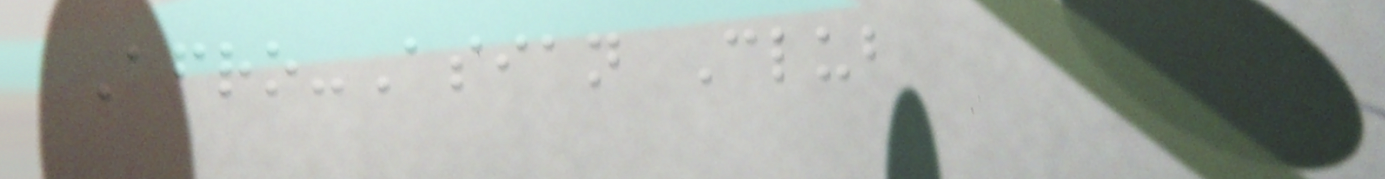Afro-Asian Club
